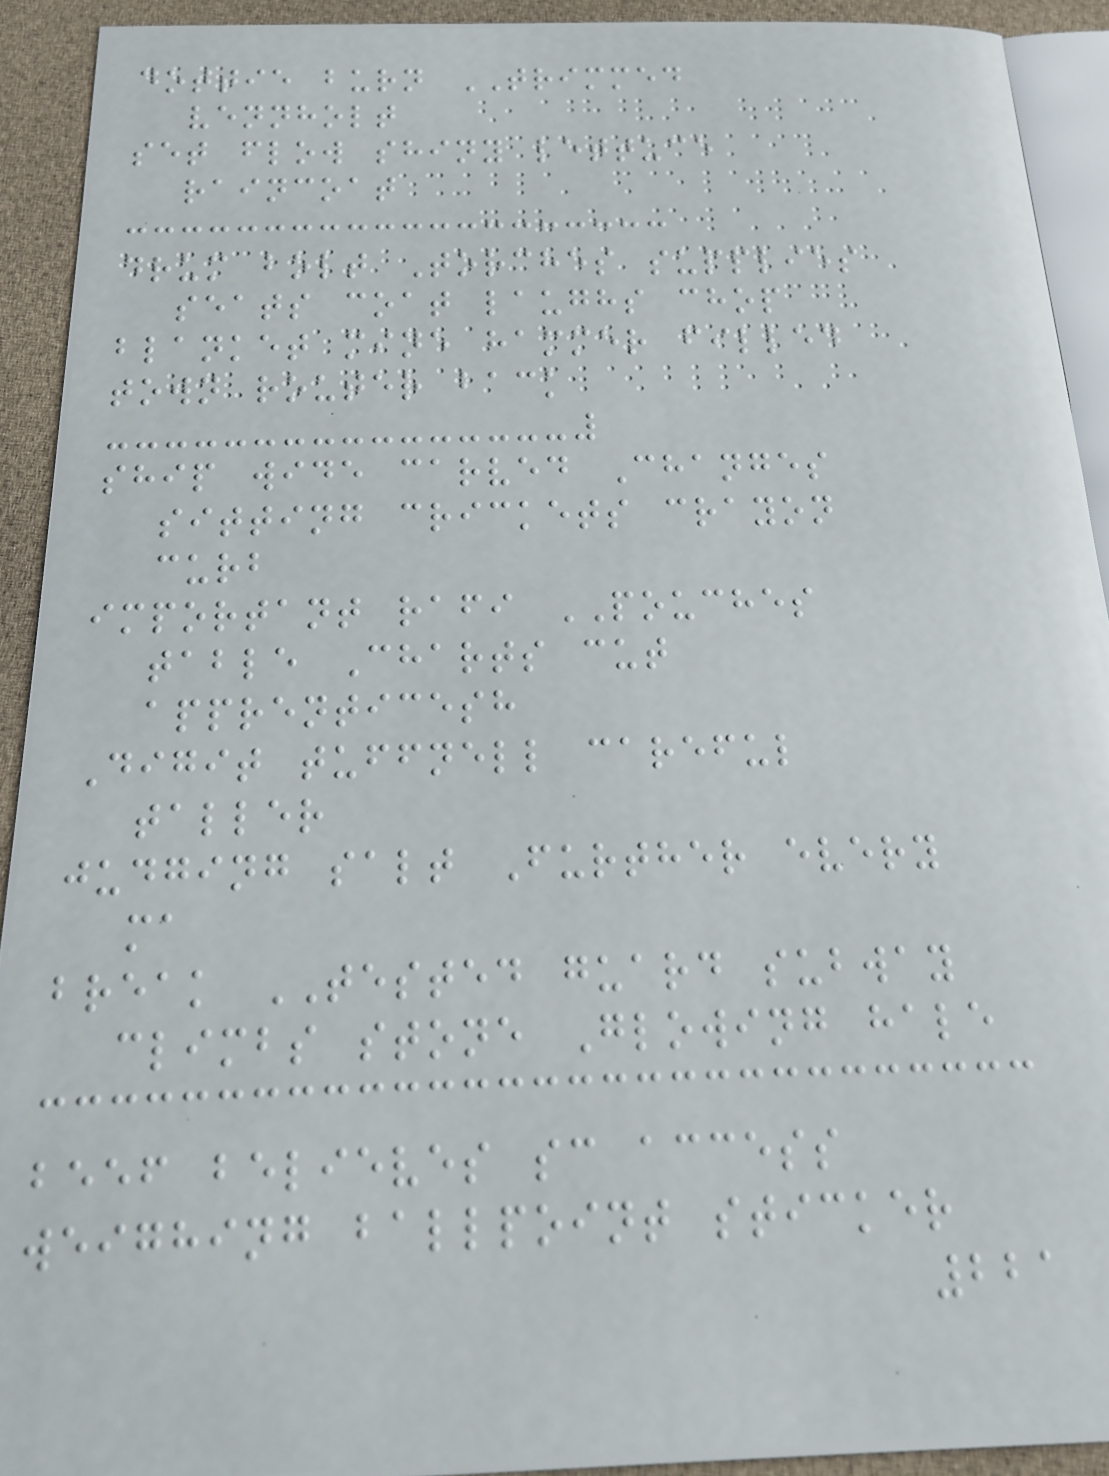dottie burn TRIMMED
vennholt
set flow shiny lettuce
raincoat
drum bolt Torches supplies
seats coat laughs chop
blanket mine hammer filled
town router back
ship wide carved Changes
sitting crickets crayon
curb
important rafi POUCHES
table Charts cut
apprenticesh
Digit tuffnell careful
taller
judging salt Further every
ma
break TESTED guard subway
climbs stone Glowing hale
beef believes sc access
weighing ballpoint sticker
221
